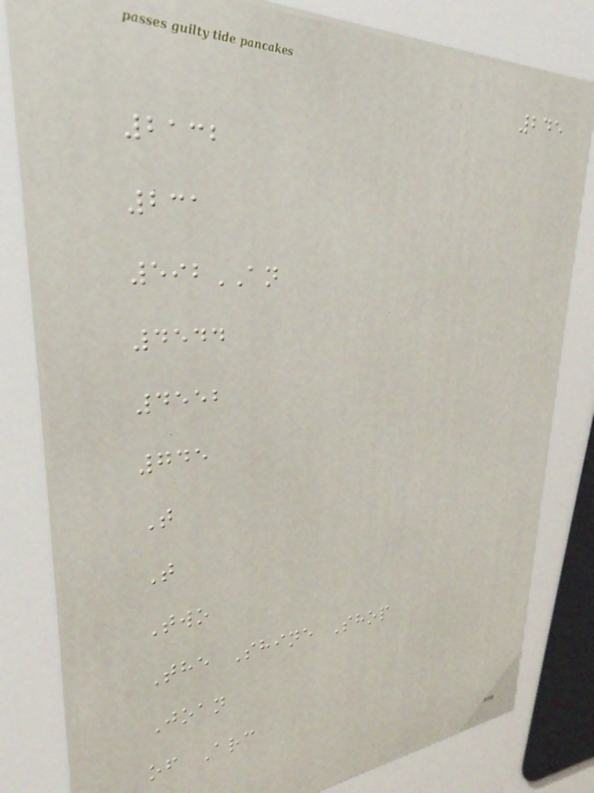245
2132
231
592AN
4544
4552
745
T
T
Two
The Shine Shop
Joan
of Arc
